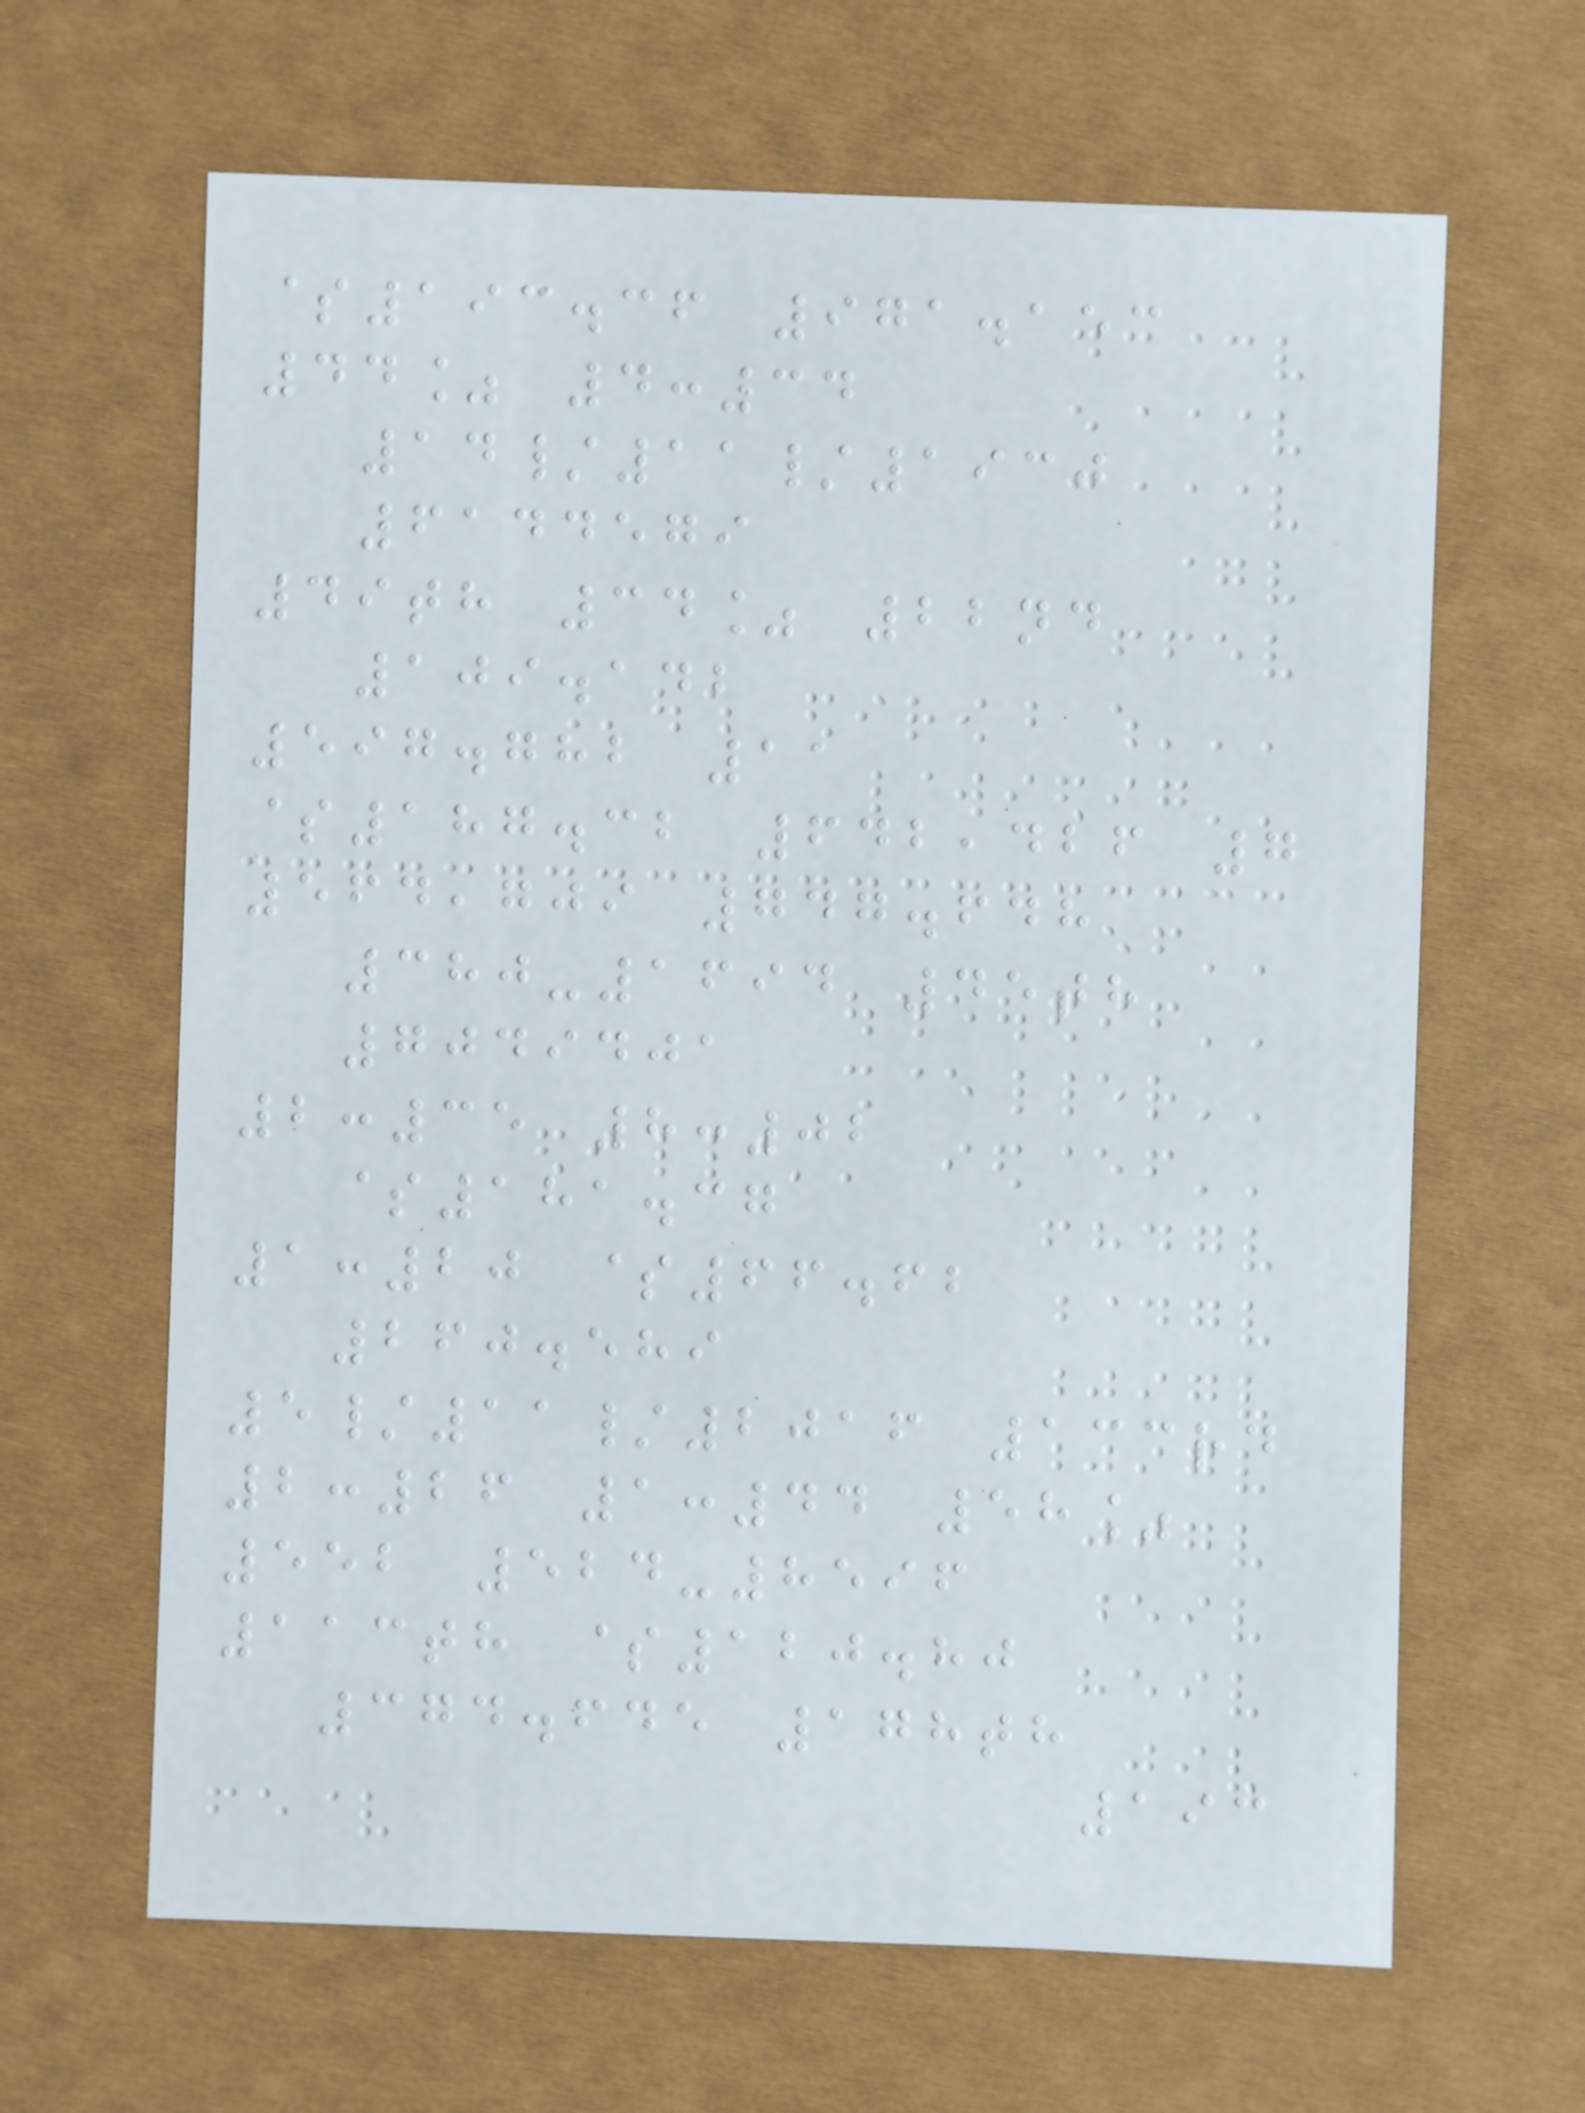$193.36 971.153
44% 4:34
14/11/1930
6144579
49th 34% 22nd
109.142
597.782 11
$187.32 642,426 7
564,709 747.648
380-1694 45th
7049401
2:35 8:02
$181.37
1:20 $66.62
260.589
5/11/2016 133rd
2:26 1:44 58%
552 524-8596
113th $120.80
374.645 178th
193
